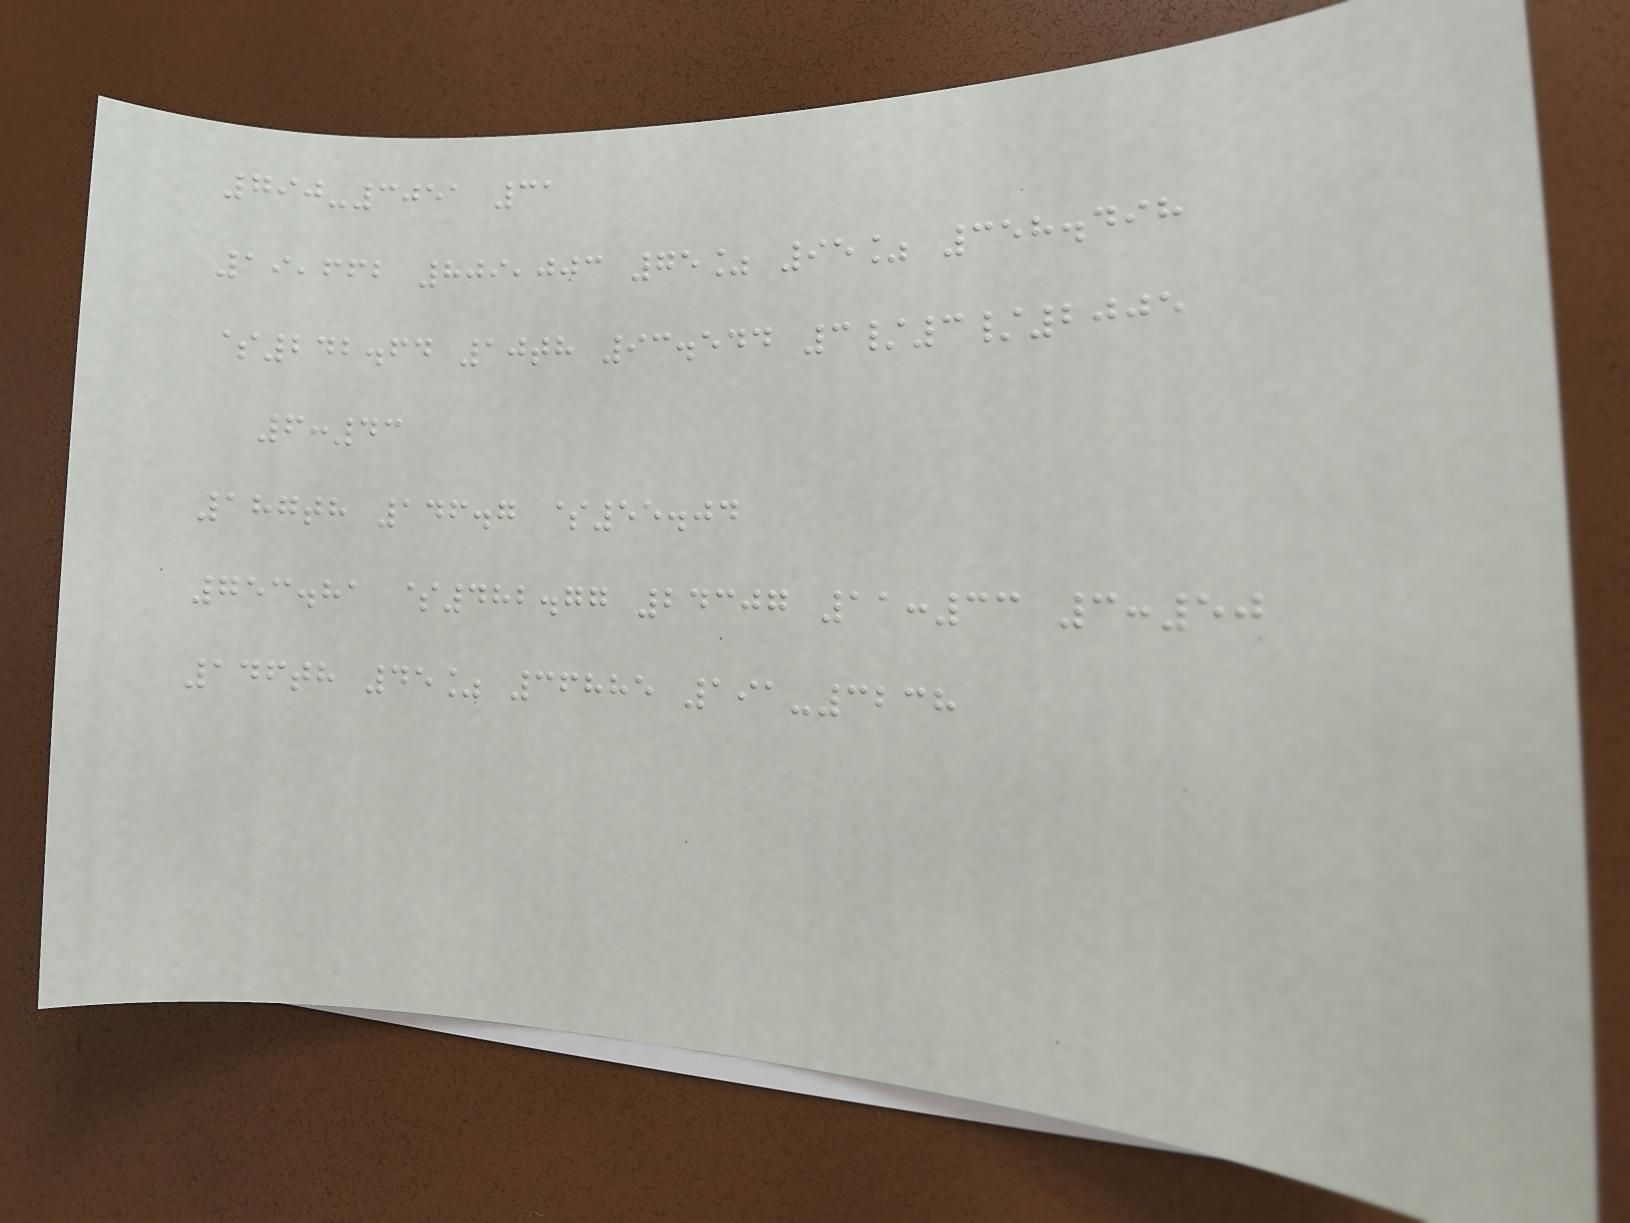790-3051 31
19,662 809,003 75% 95% 358.498
$242.64 10th 93.544 3/3/2005
6:43
187th 146.7 $55.04
753.81 $482.77 24307 11:33 3:50
146th 45% 36885 191-3238
